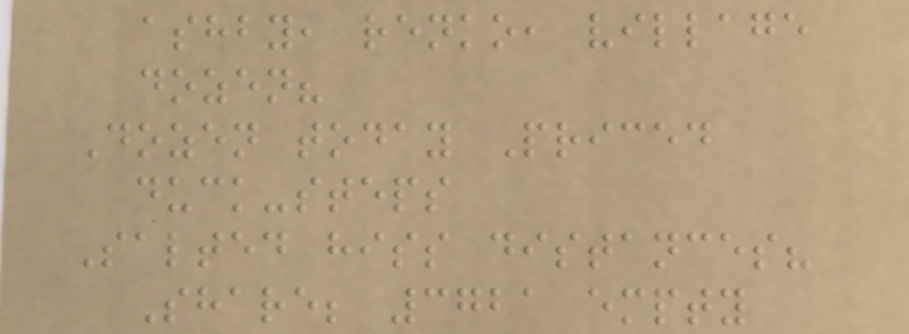ashby, renko, village
dozen?
Dozen today Priced
duck-steps
Salted hiss distances?
Share; 3721 empty
